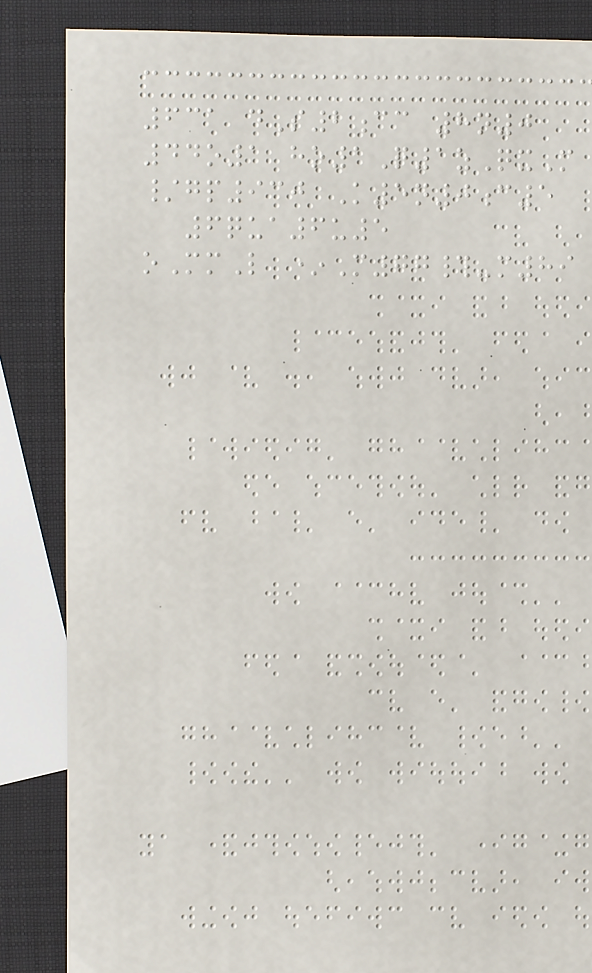631 dS2cc 8n0
44o1 ho1Q1zQxM
/gp930 K5n0c5
6qua6u5
oMmL *M77#-m89
